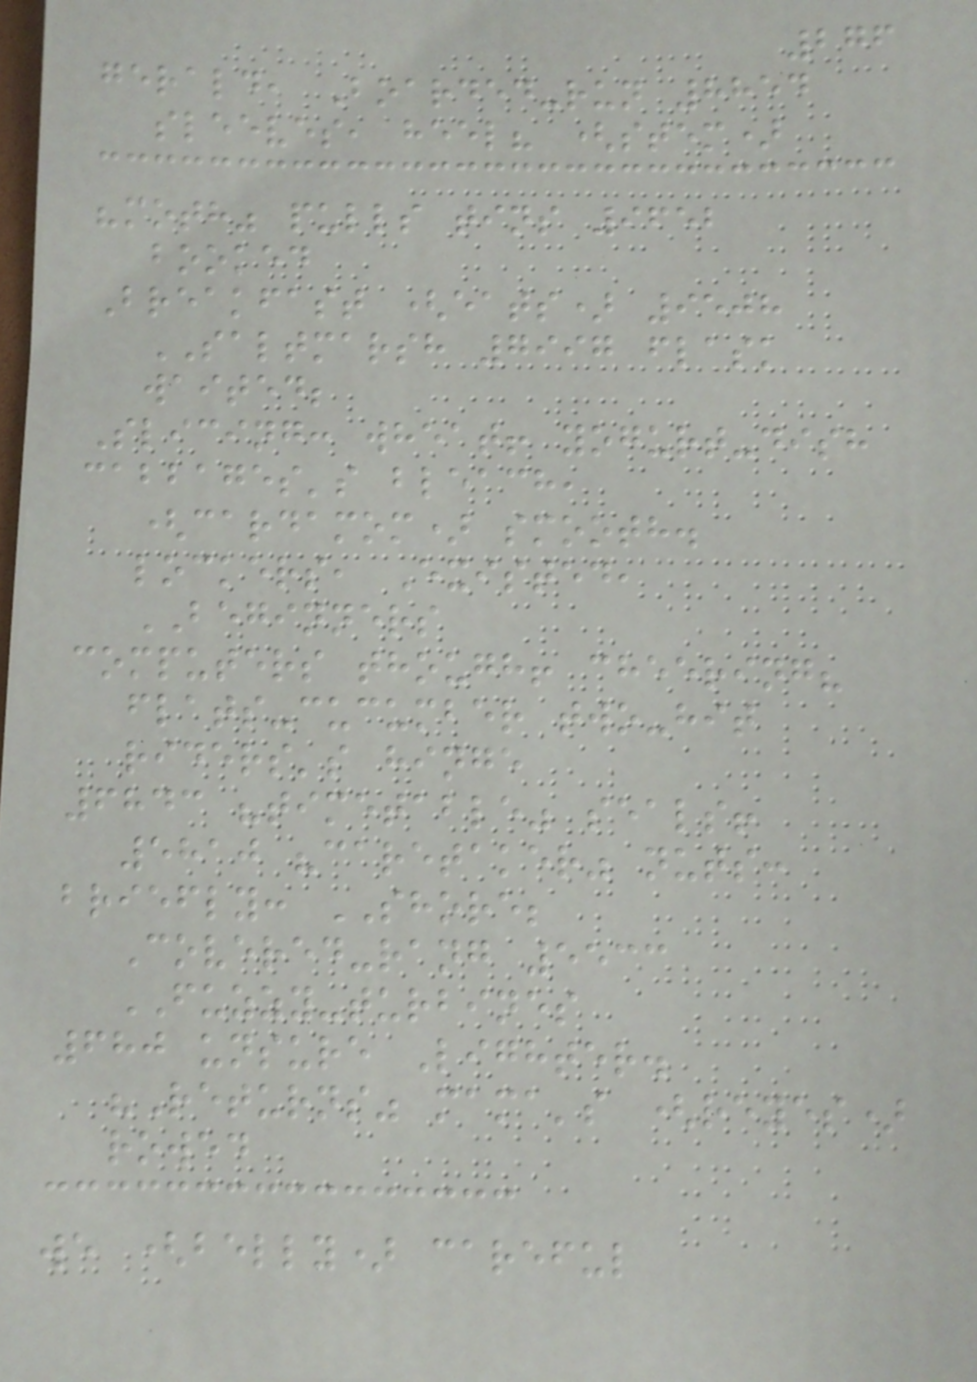276
gerald, Boarded-run 8854
sleeves, heel? (stem)
"moth" pulls tins 9652
booked
Breakfast (eats) 9508
SALTMARSH 7997 flask
waited;
Slicing: wheat! yogurt-dish
cabbages's bleach,
(cardamom) smooth.
lockers, Existed,
BEGINNERS
computers though! cheering?
flats-cucumber two-hit
riders's hinge
6843 "timetable" seals!
5810 "caretaker" nuts:
briefly: SHORE;
Covered-rang 5533
FUZZY-turbines
680 unsure Lighter.
"Returns" mama's (reyes)
rowed
we (belly) careful
